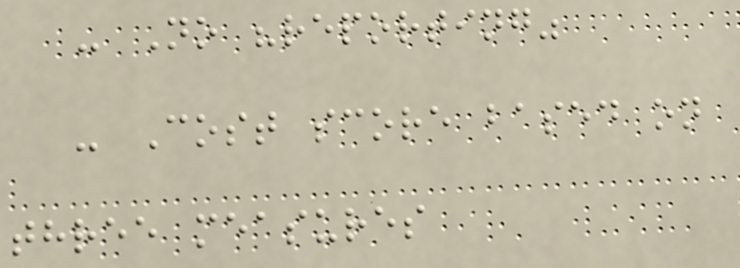- No "reporting"
- Cost score based on
three measures
